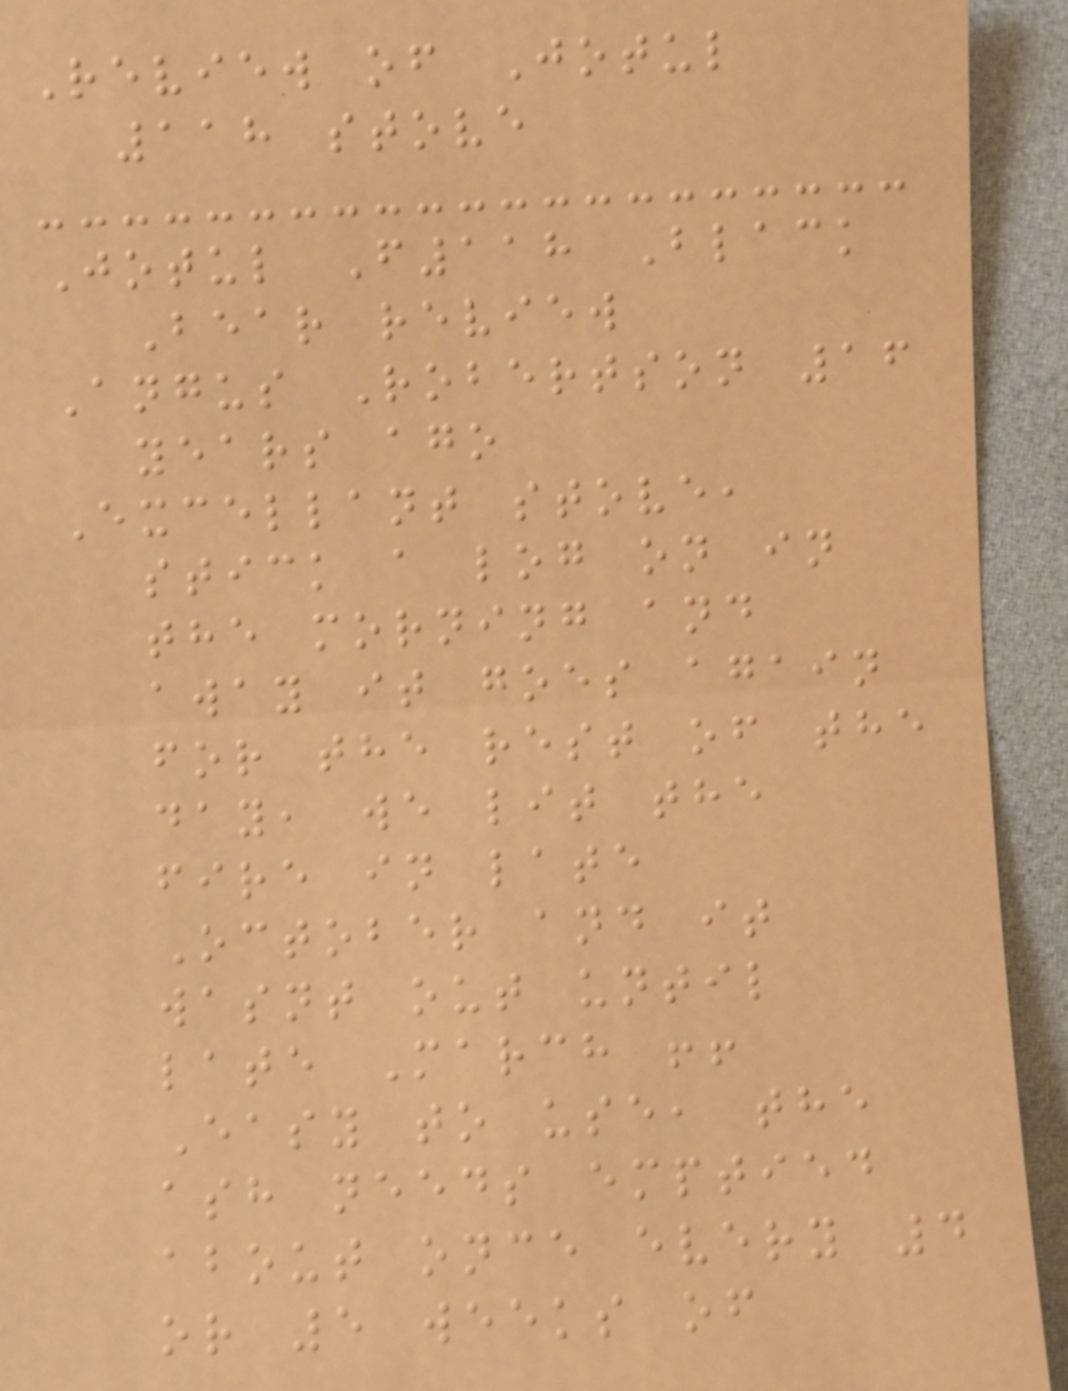Review of Jotul
118 stove
Jotul F118 Black
Bear review
Angus Robertson 16
years ago
Excellant stove,
stick a log on in
the morning and
away it goes again
for the rest of the
day, we lit the
fire in late
October and it
wasnt out until
late March !!
Easy to use, the
ash needs emptied
about once every 4
or 5 weeks of
